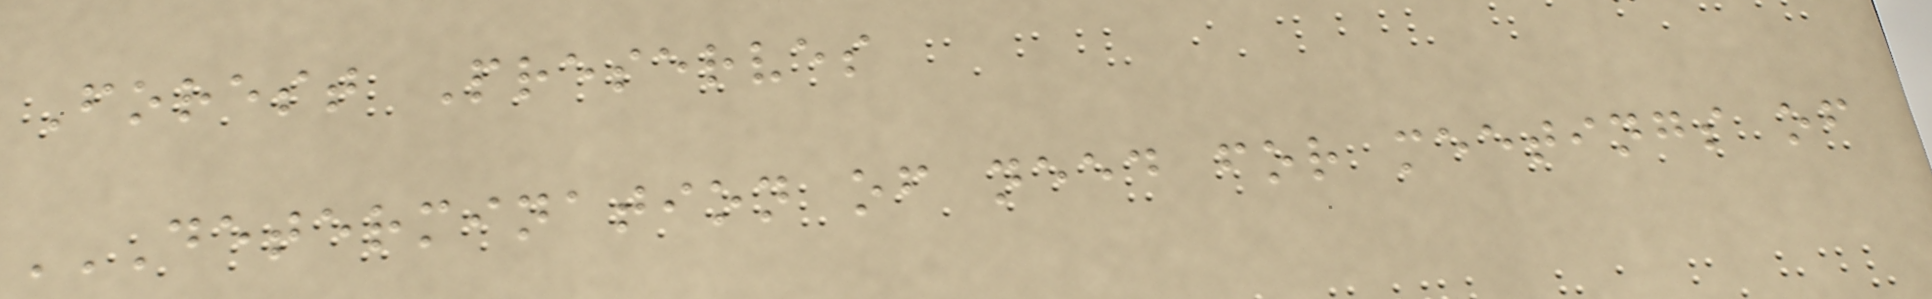Forest Preserves
DETERMINATION OF NEED FOR MEETINGS OF
